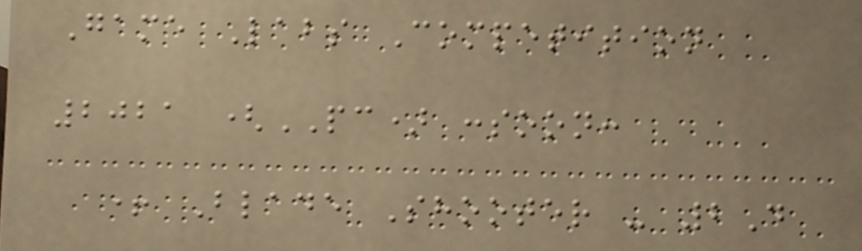Game Labs Competition
2021 (PC) :soon:
+ Blade Shooter - 2D
